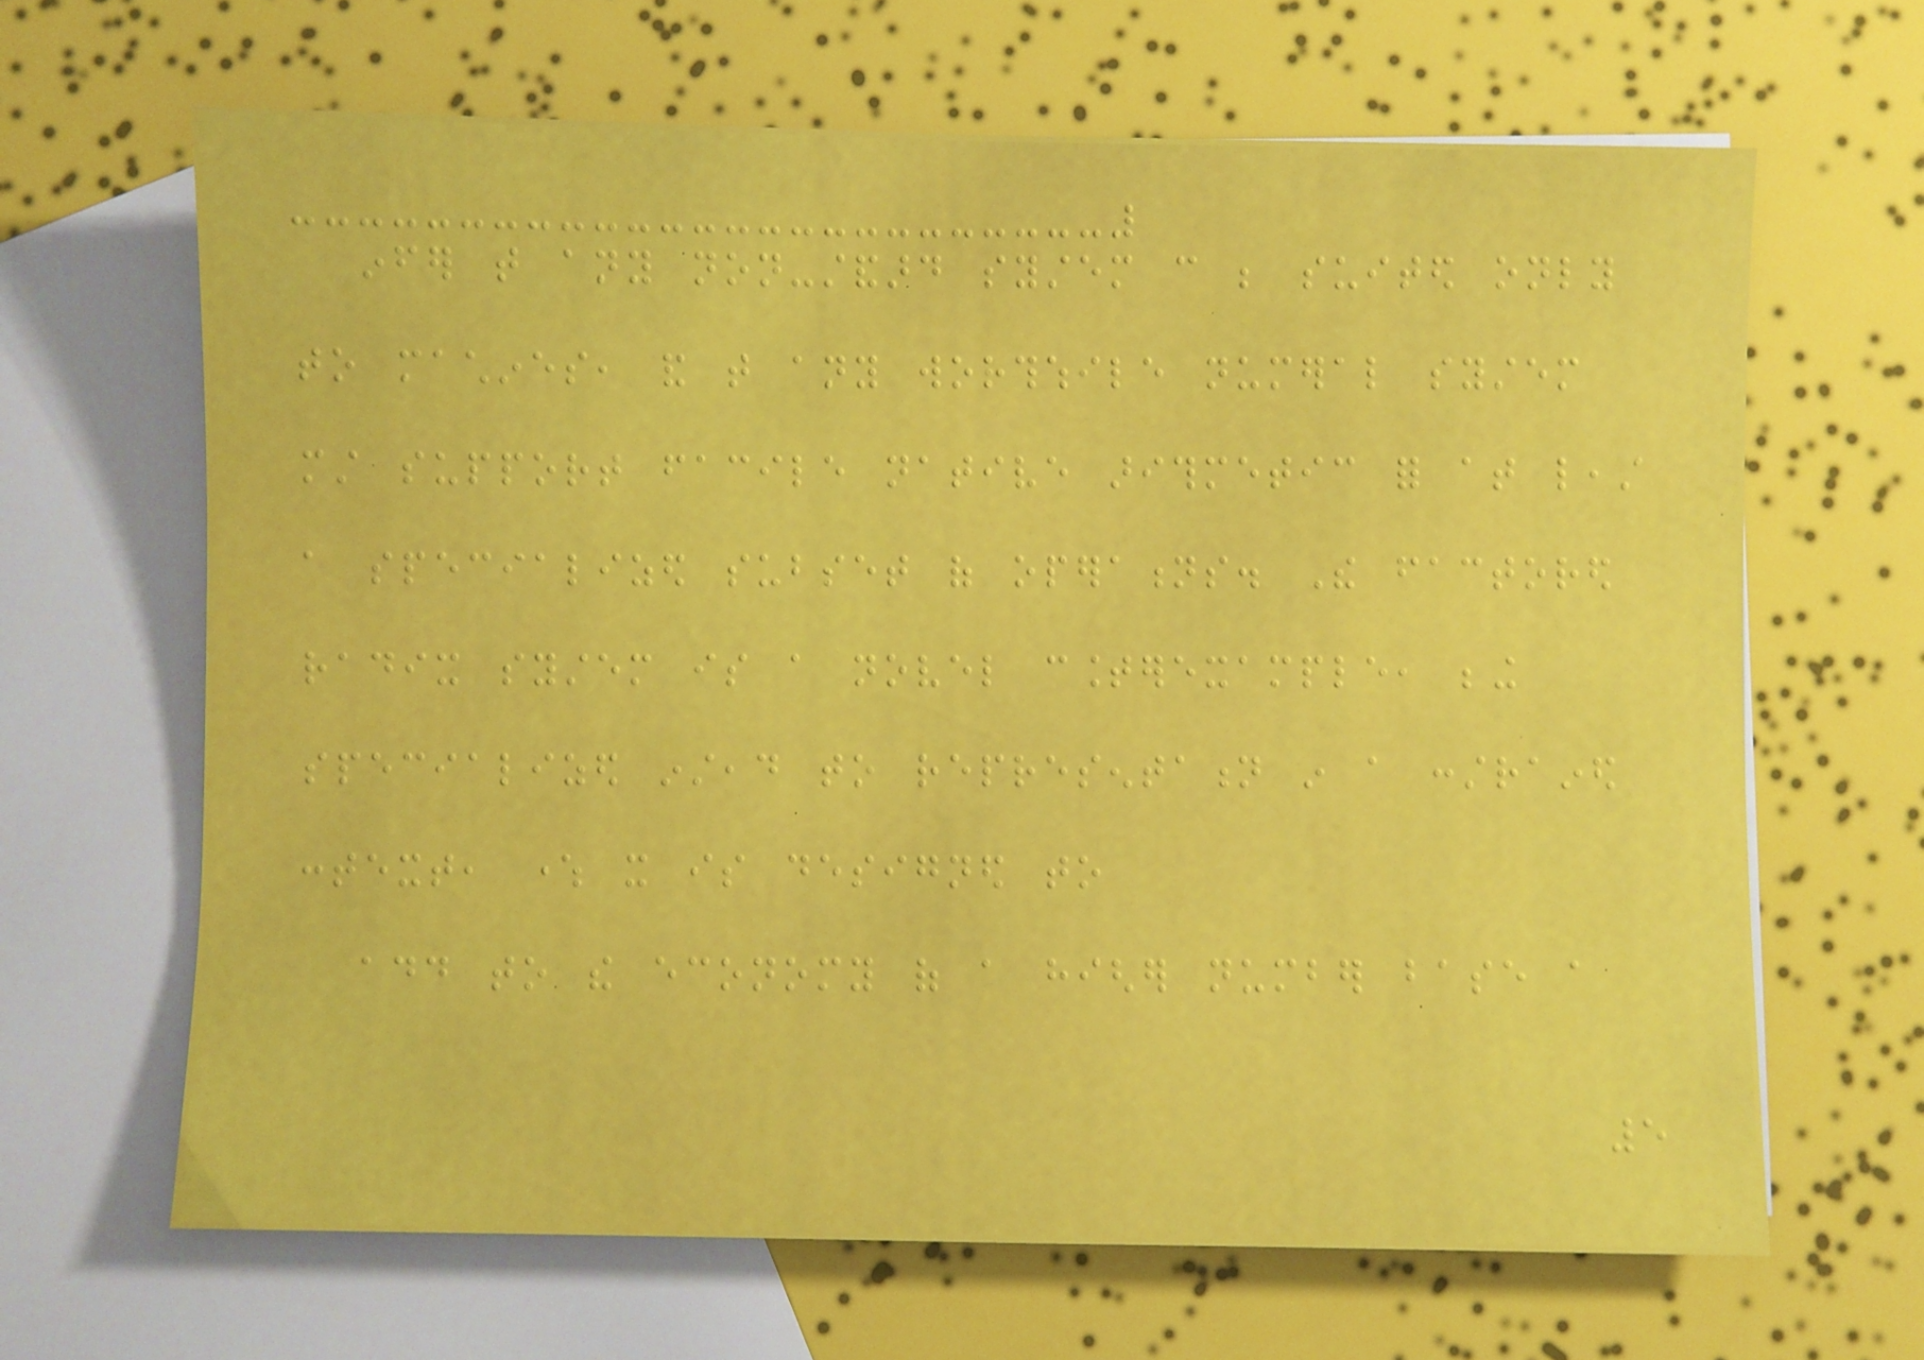infer that any non-standard system can be suited only
to machines, and that any worthwhile numeral system
must support facile native arithmetic for at least
a specialized subset of operations. The factored
radix system is a novel counterexample, being
specialized instead to representation in a constrained
context, where it is designed to
add to the economy of a higher number base a
5
